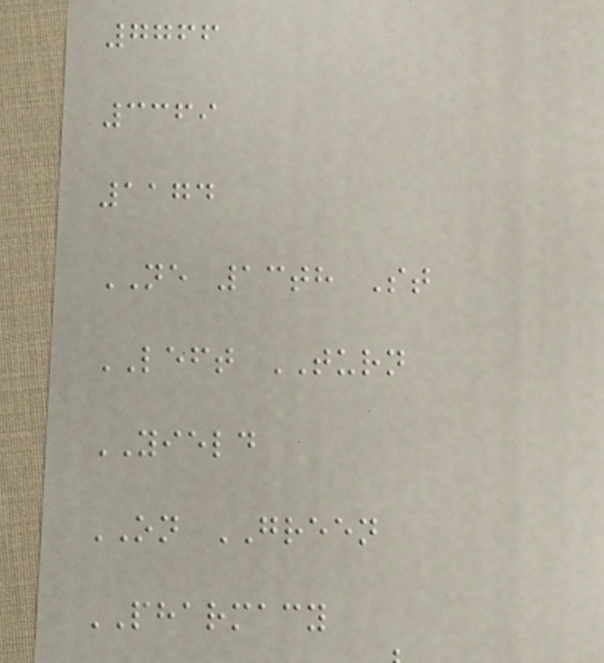7766
3369
1174
NE 13th St
LEFT TURN
YIELD
ON GREEN
PHARMACY
